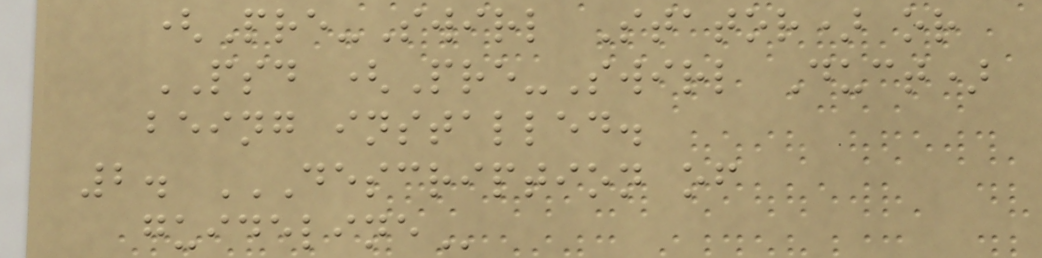(Pre-Swirl Stator) or
PSD (Pre-Swirl Duct)
being installed.
2. DESCRIPTION OF
GUIDELINE
